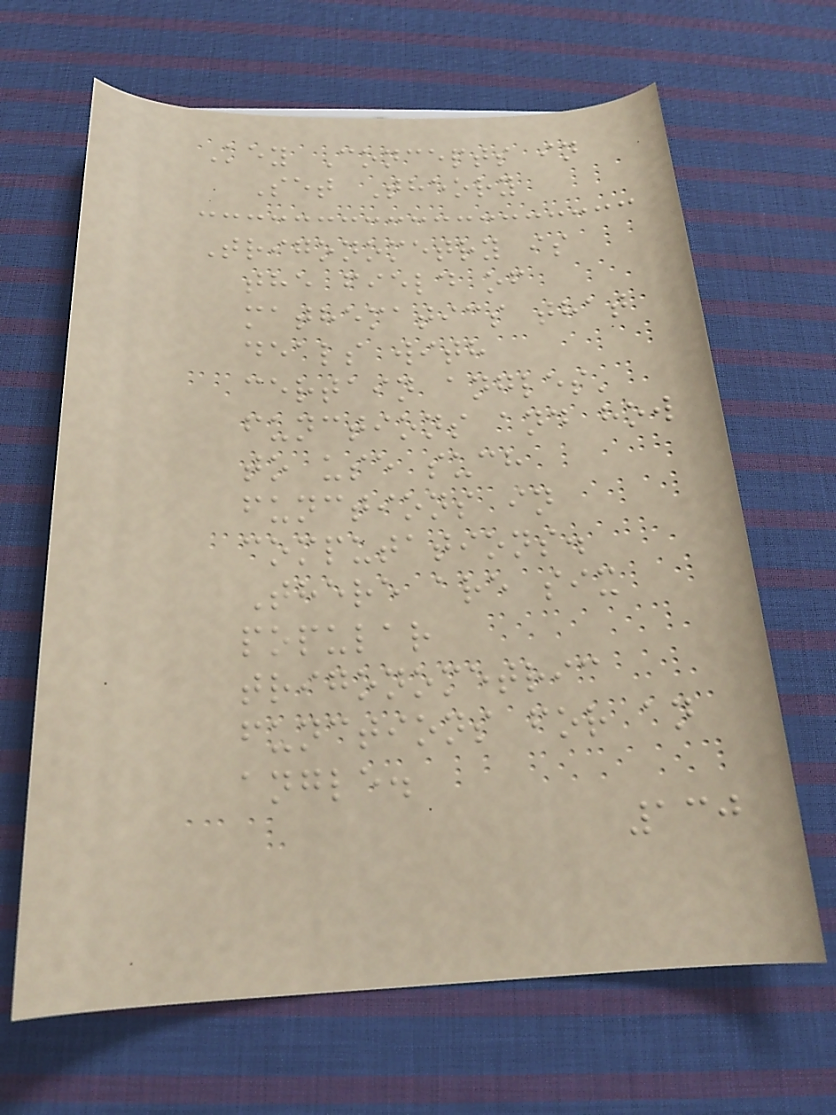Key Concepts in
Set Theory
Trigonometry is
the field of
mathematics that
deals with
certain angles'
functions and how
to use such
functions in
computations.
There are six
popular
trigonometric
functions for an
angle.
130
